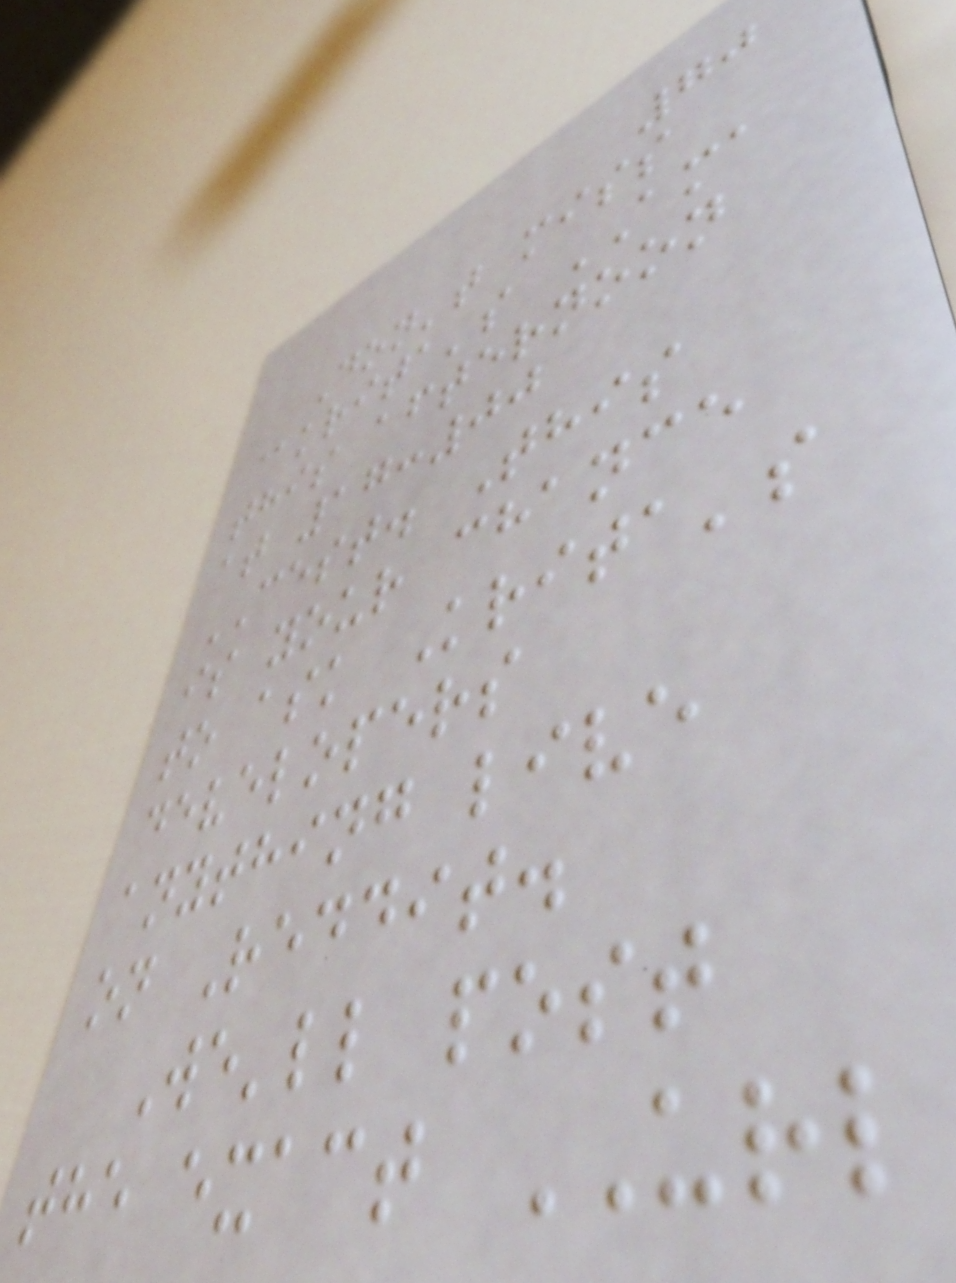70
Don't miss
@krita's AMA
this afternoon
at 17:00
CEST. This
is your chance
to ask Krita's
developers
anything live
on Reddit.
We'll post
the exact URL
